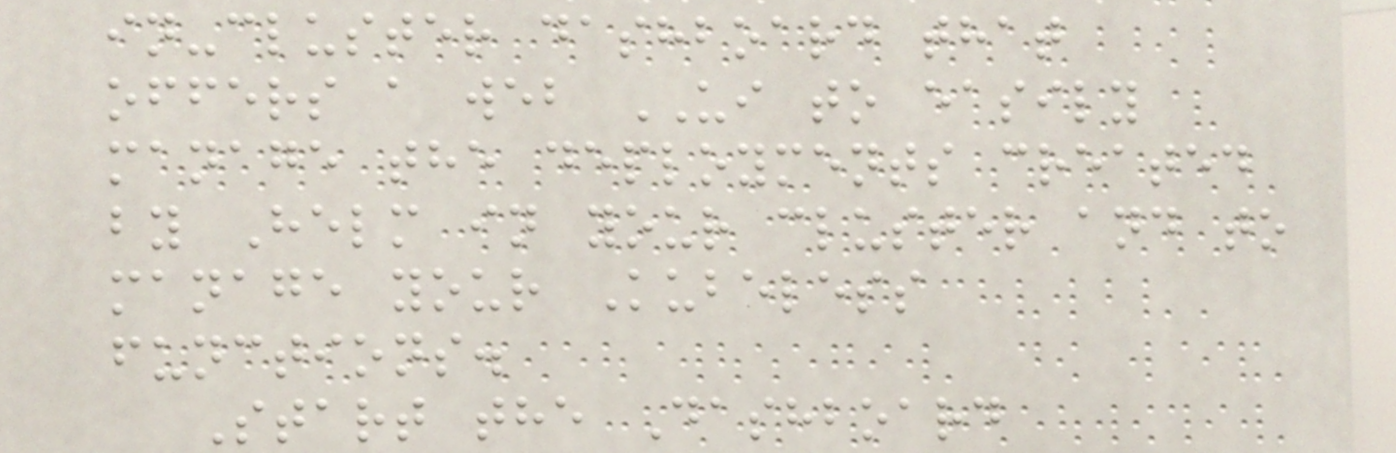in-cluster dashboard that
offers a web UI to easily
manage the deployments created
by Helm in your cluster and to
manage your Kubeless
functions.
Start the Dashboard
